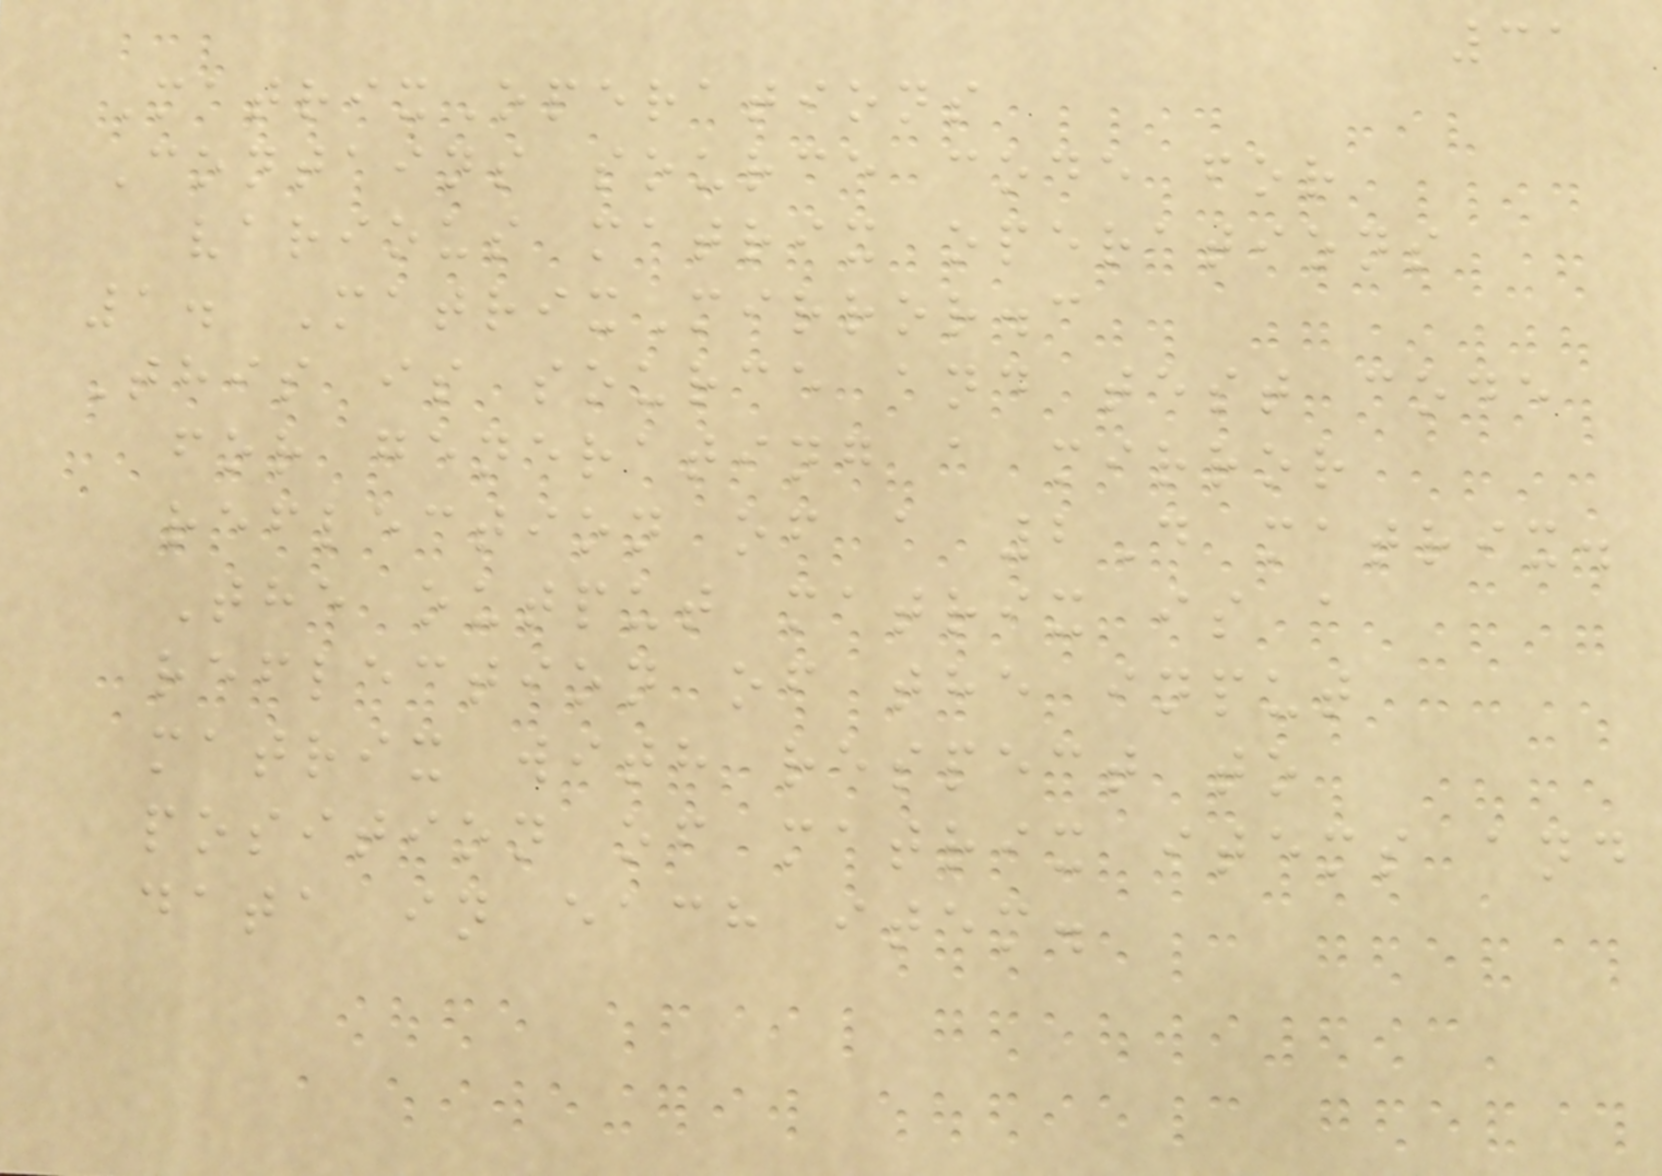31
MatrixOperations
Contains source code for
various matrix operations
1. MatrixMirror.c
This is source and test code
for generating a mirror
reflection of a 2D matrix.
The output matrix is a
reflection of the input
matrix with respect to
position of matrix items and
data in each item.
